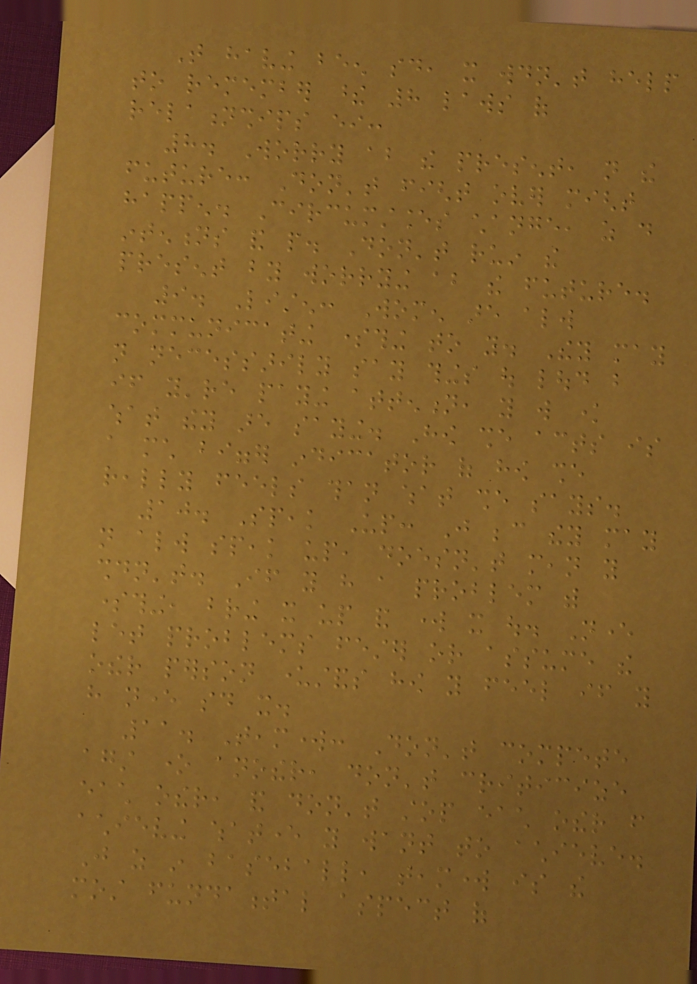That having been said, it wouldn't help
to remember these 8 laws of
relationships either:
8. Worry about the present, not the
future: Don't fight over might
happen. Circumstances change, as do
intentions and people. Don't ruin the
present by worrying about the future.
9. Listen: Women are always
communicating something to you. They may
not necessarily say things out loud but
if you're paying attention, you will know
what they are saying. How she acts is
a much bigger indicator of how she
really feels than what she says.
10. Speak Up: Just because they may
not always speak up, doesn't mean you
shouldn't. If you have a problem with
something, bring it up and work it out. Never
let problems fester or assume the
other person understands how you feel if you
have never said it.
11. Teamwork: Don't compete
against one another, don't criticize
each other, and don't stop each other from
achieving whatever you want to achieve.
Just as in baseball, teamwork is the
most fundamental aspect of
